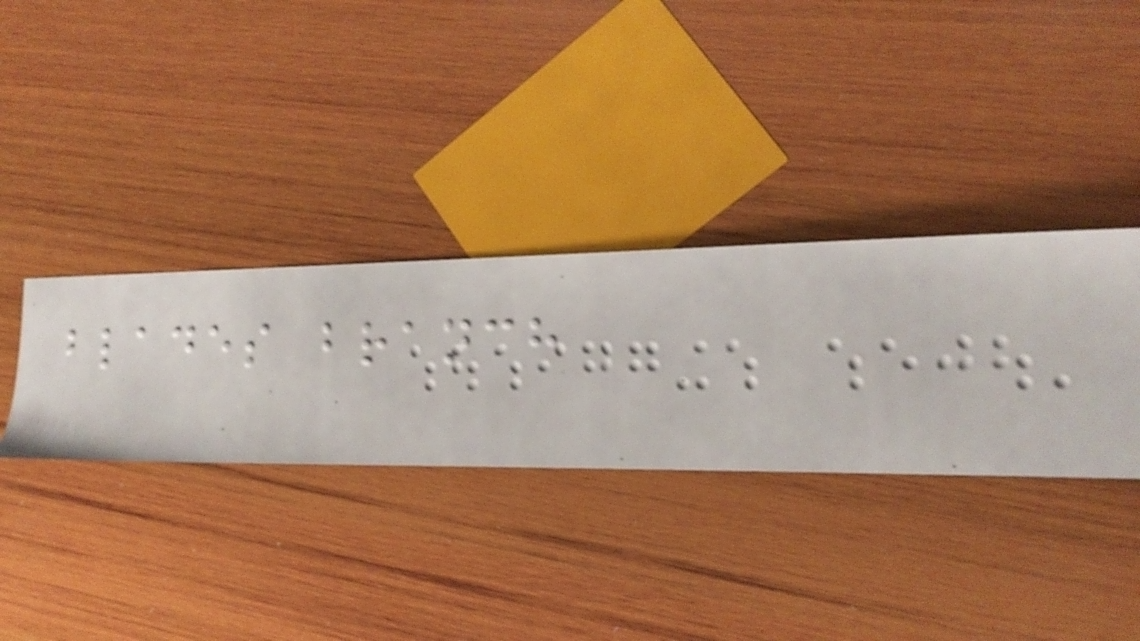blades branch
